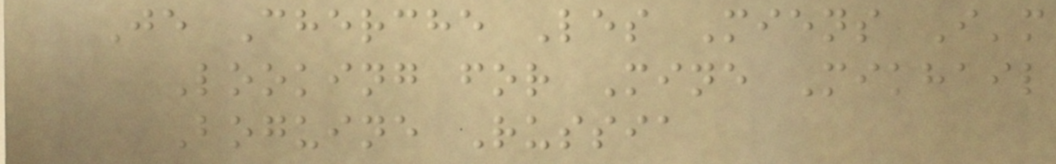Je Cherche Les Miens I'm
Looking for Mine Mikhail
Boguine Russia
